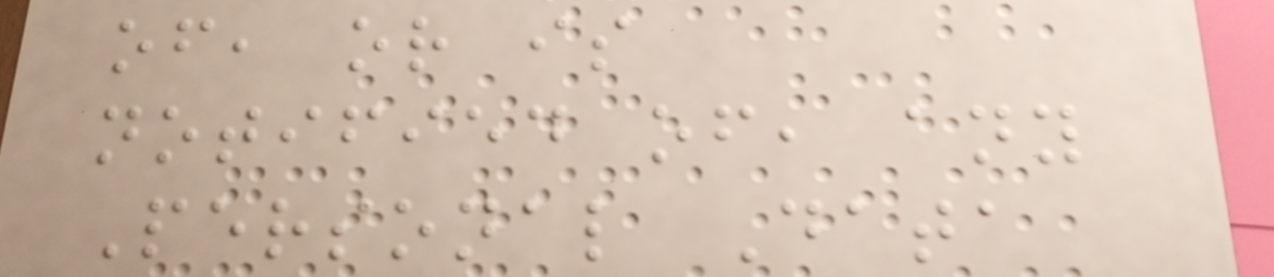of, or is
notified of, any
Personal Data
